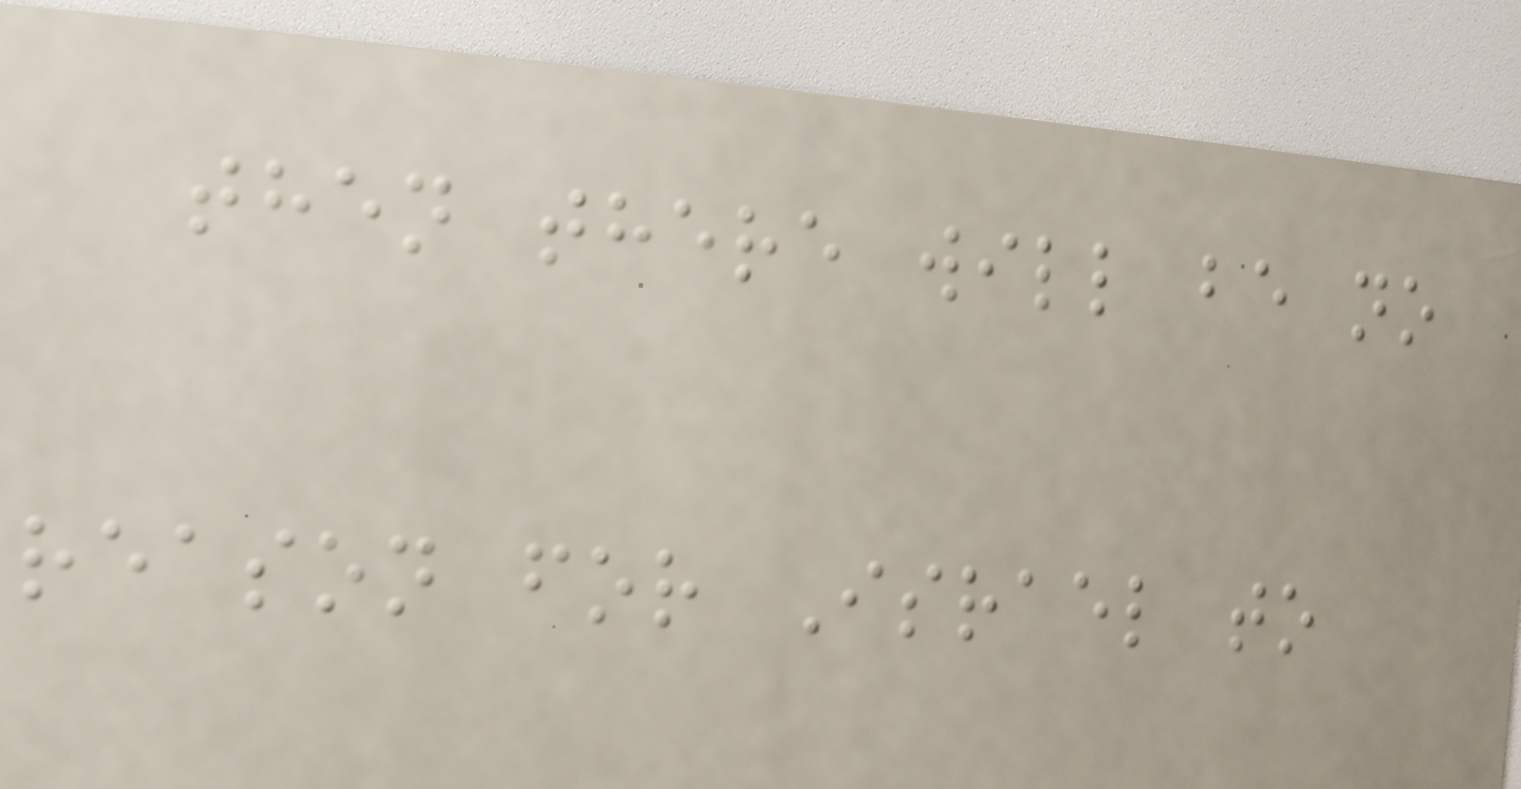then there will be no
reason for Israel to
